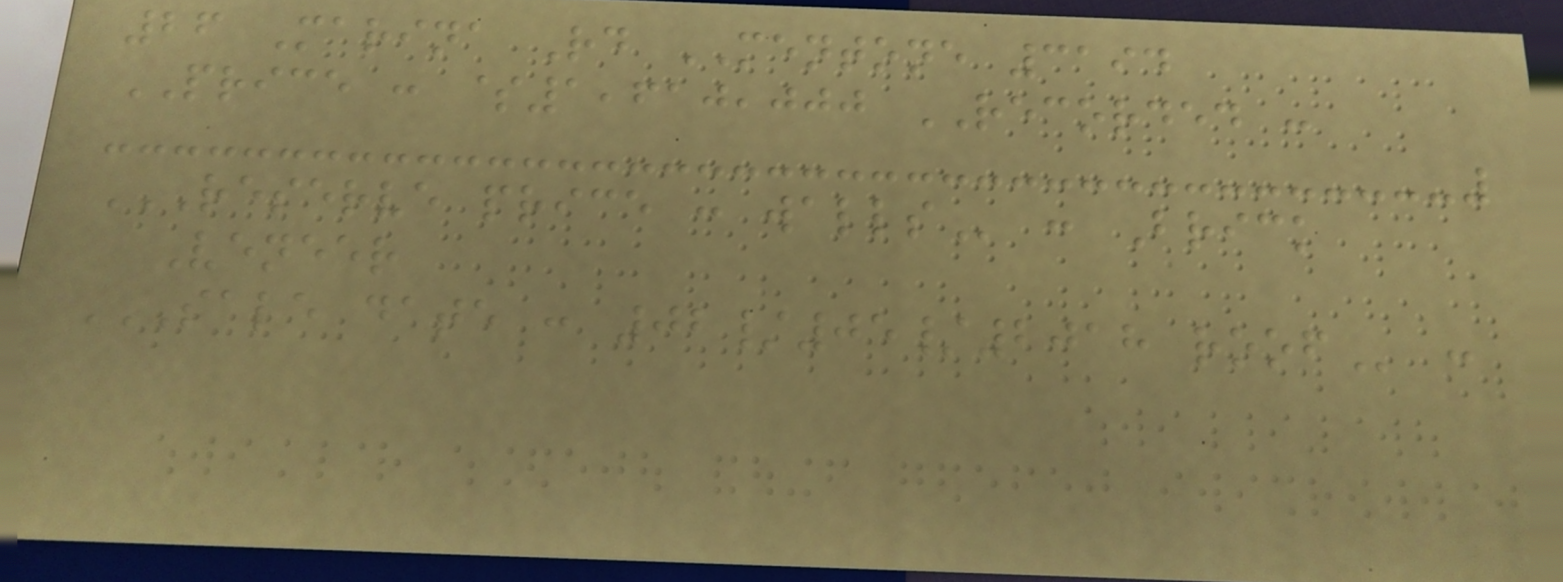26 Marina Rd MENTONE 3194
PRICE : $1,610,000 RECORDED :
RESERVE PRICE : WALLS : Brick
Veneer
SALE DATE : 02/05/2018 ROOF :
